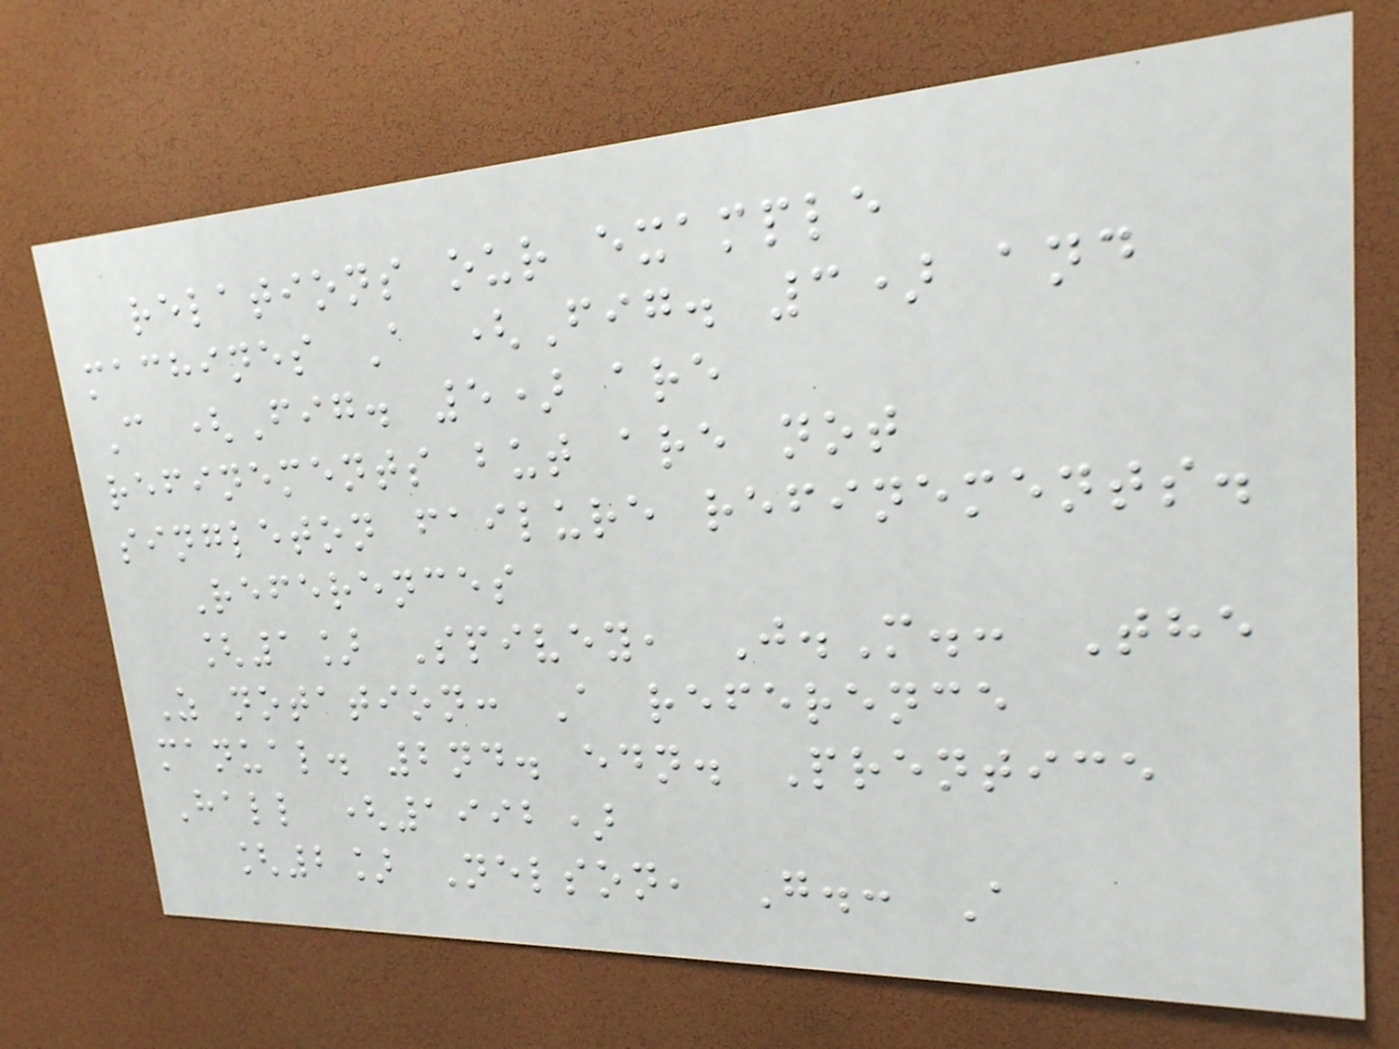relations our example
machines A (Fig. 3) and
C (Fig. 5) are
refinements but are not
singleton failure refinements.
References
[1] Spivey, J.M.: The
Z notation: A reference
manual. 2nd. edn. Prentice
Hall (1992)
[2] Nelson, G.: A
